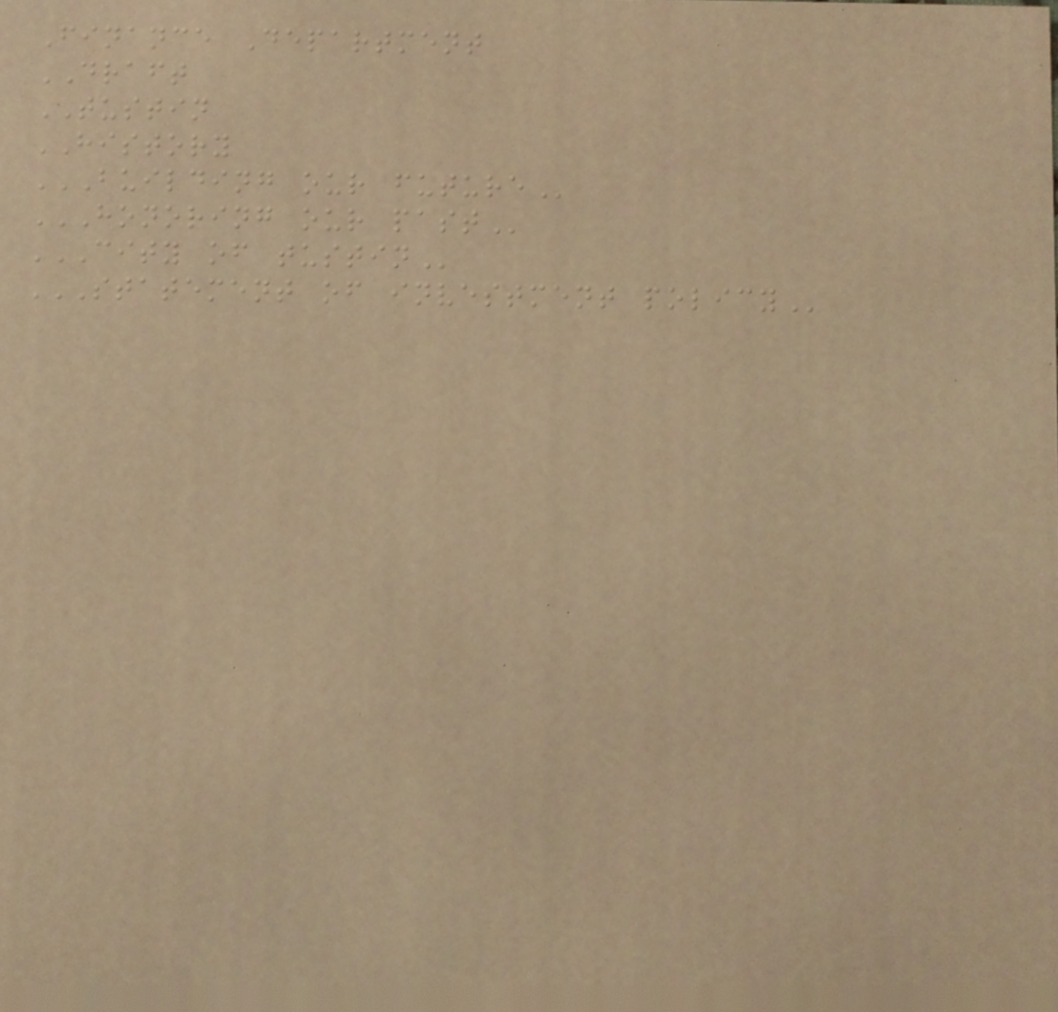Finance Department
DRAFT
TUSTIN
HISTORY
BUILDING OUR FUTURE
HONORING OUR PAST
CITY OF TUSTIN
STATEMENT OF INVESTMENT POLICY
